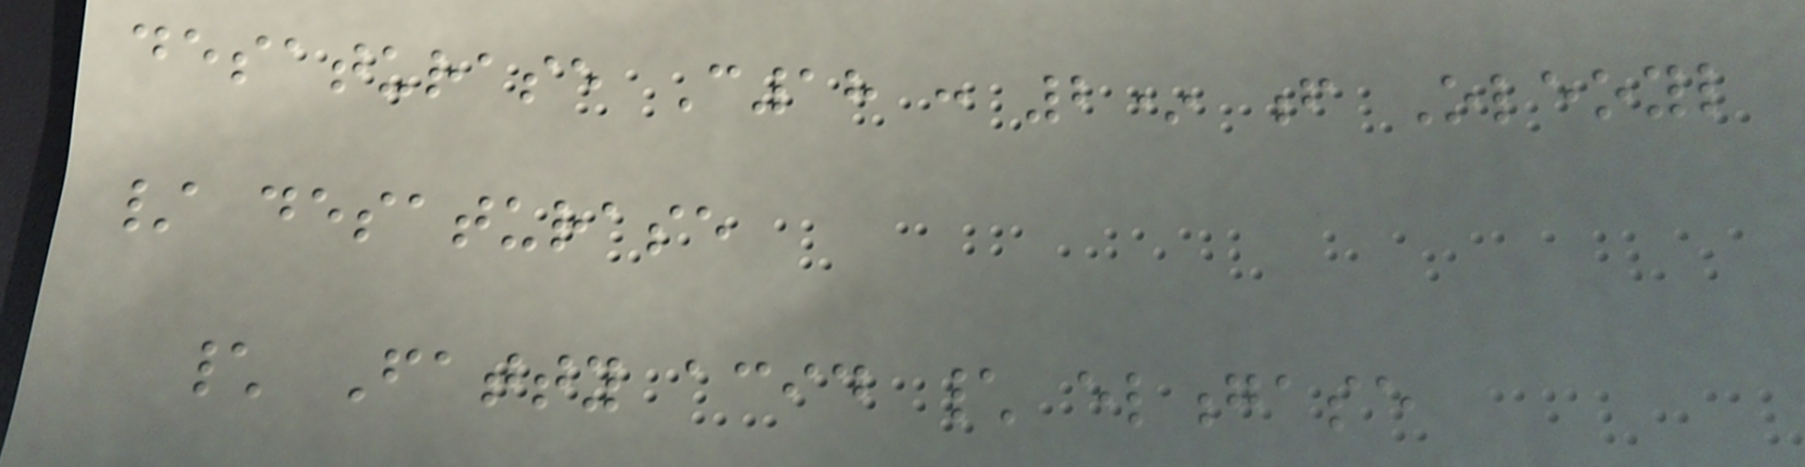desaturase C18 : 2* f Oleoyl
/ desaturase
\ Fatty acid \ elongase
